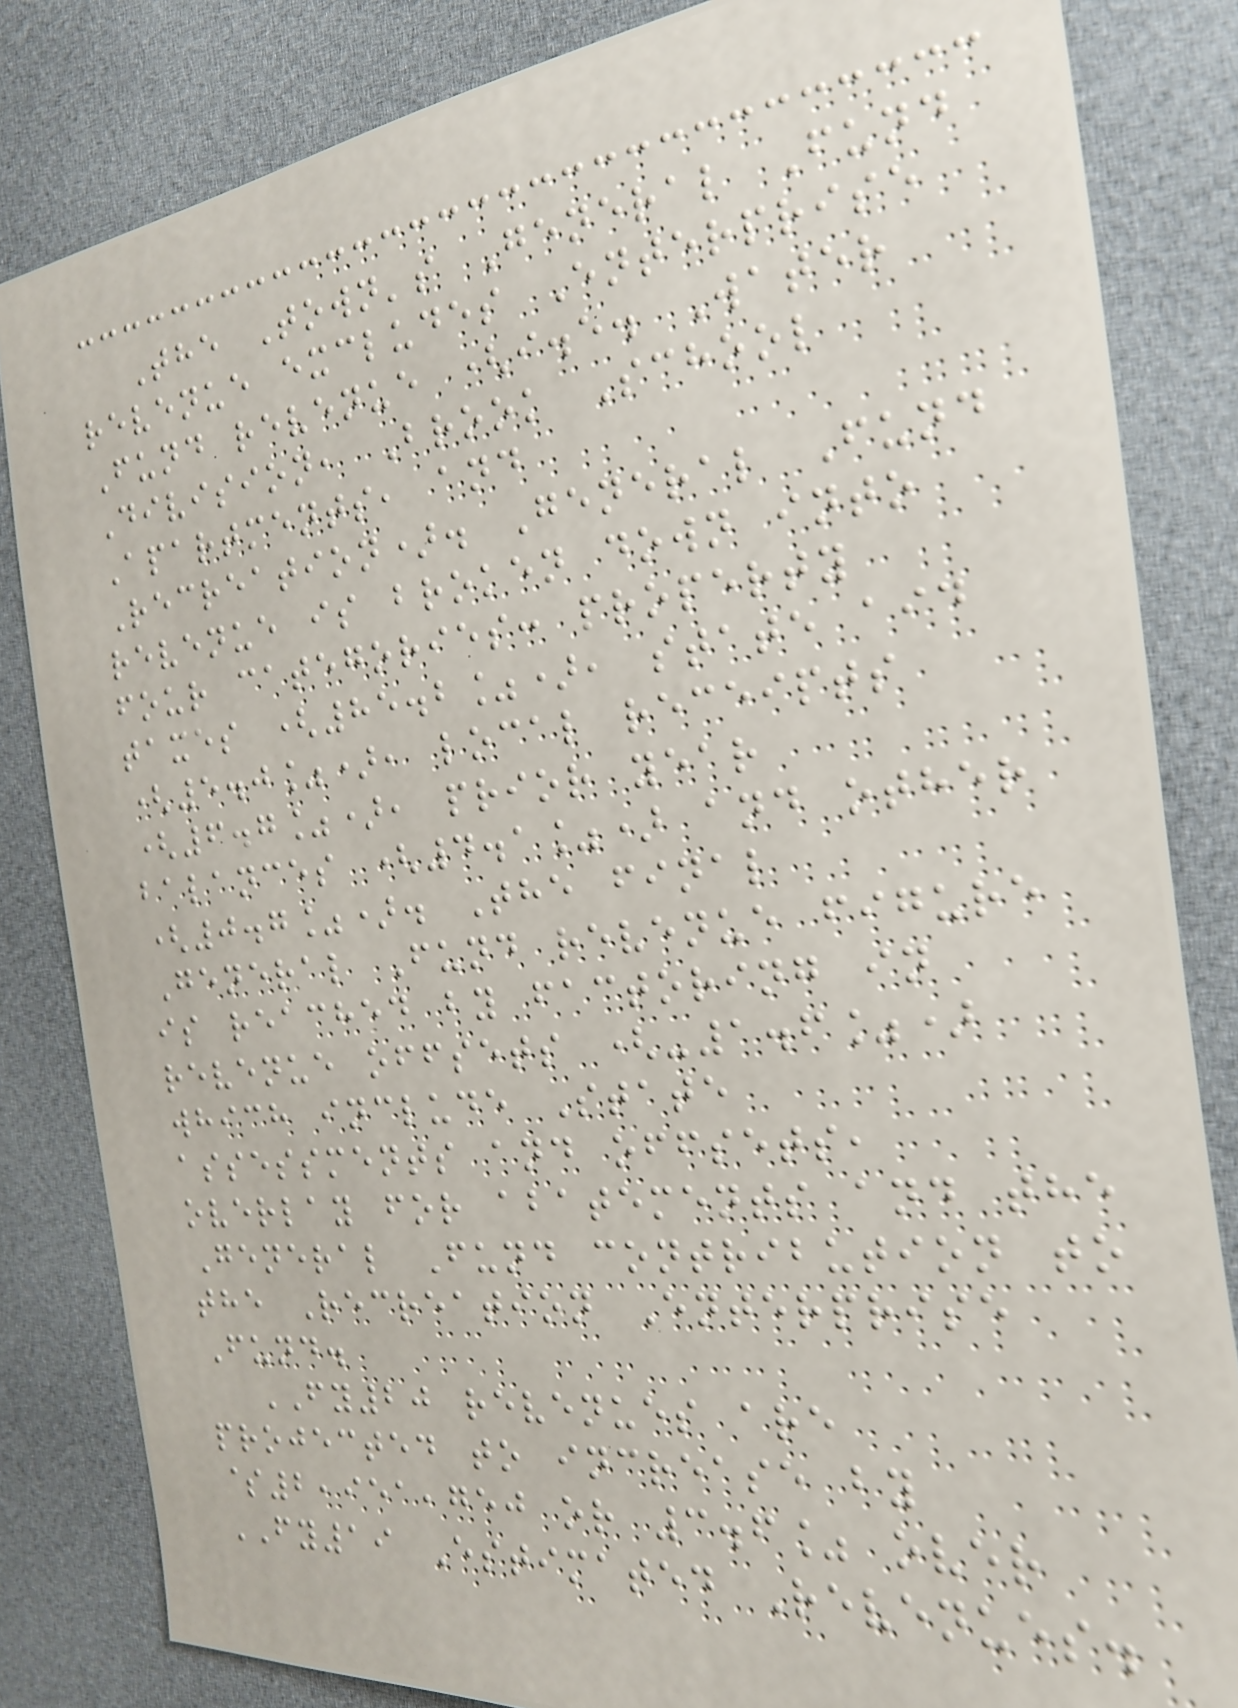The Town's General Fund
revenue excludes Enterprise
Fund revenue (i.e. Water
Division, Brook School
Apartments, and
Recreation). General Fund
revenue is broken down into
four categories: property
taxes (85.2%), state aid
(5.0%), local receipts
(6.7%), prior year
balances (4.1%) and other
(0.7%). The final
General Fund revenue figure
is reached by factoring in
revenue offsets (-1.6%)
which include State
assessments and offsets,
overlay for abatements and the
General Fund contribution to
the Recreation Enterprise
Fund.
FY20 revenues are
projected to increase by
$2,951,750 or 3.6% over
FY19 Estimated Revenues.
